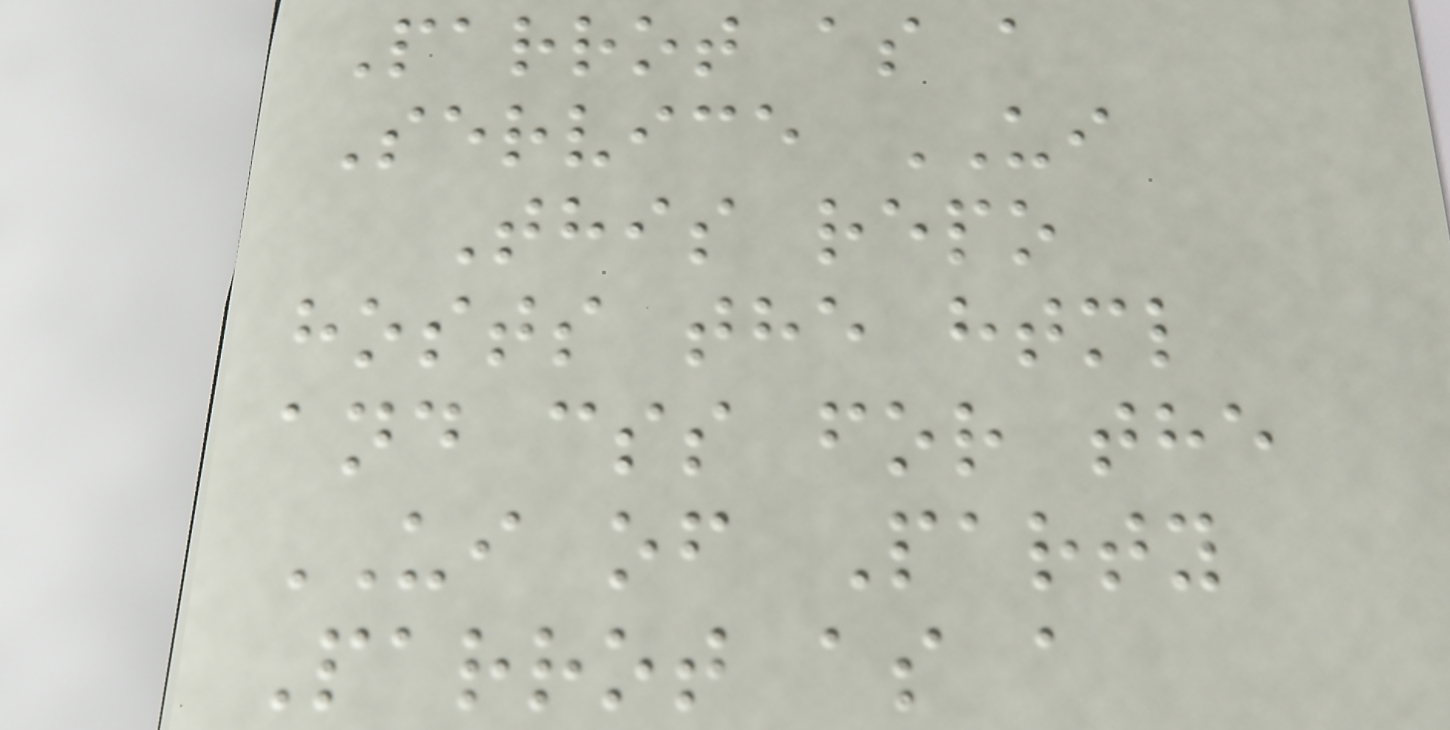Parrot as a
Service UI
This repo
hosts the html
and css for the
UI of Party
Parrot as a
